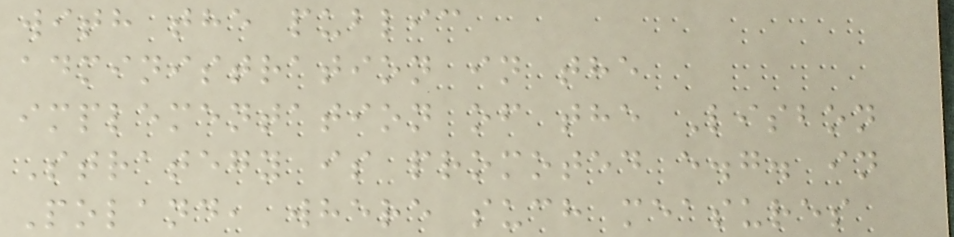with the public
administration in the
implementation of the Lisbon
Strategy is promoted e.g. in
Poland, where such measures
